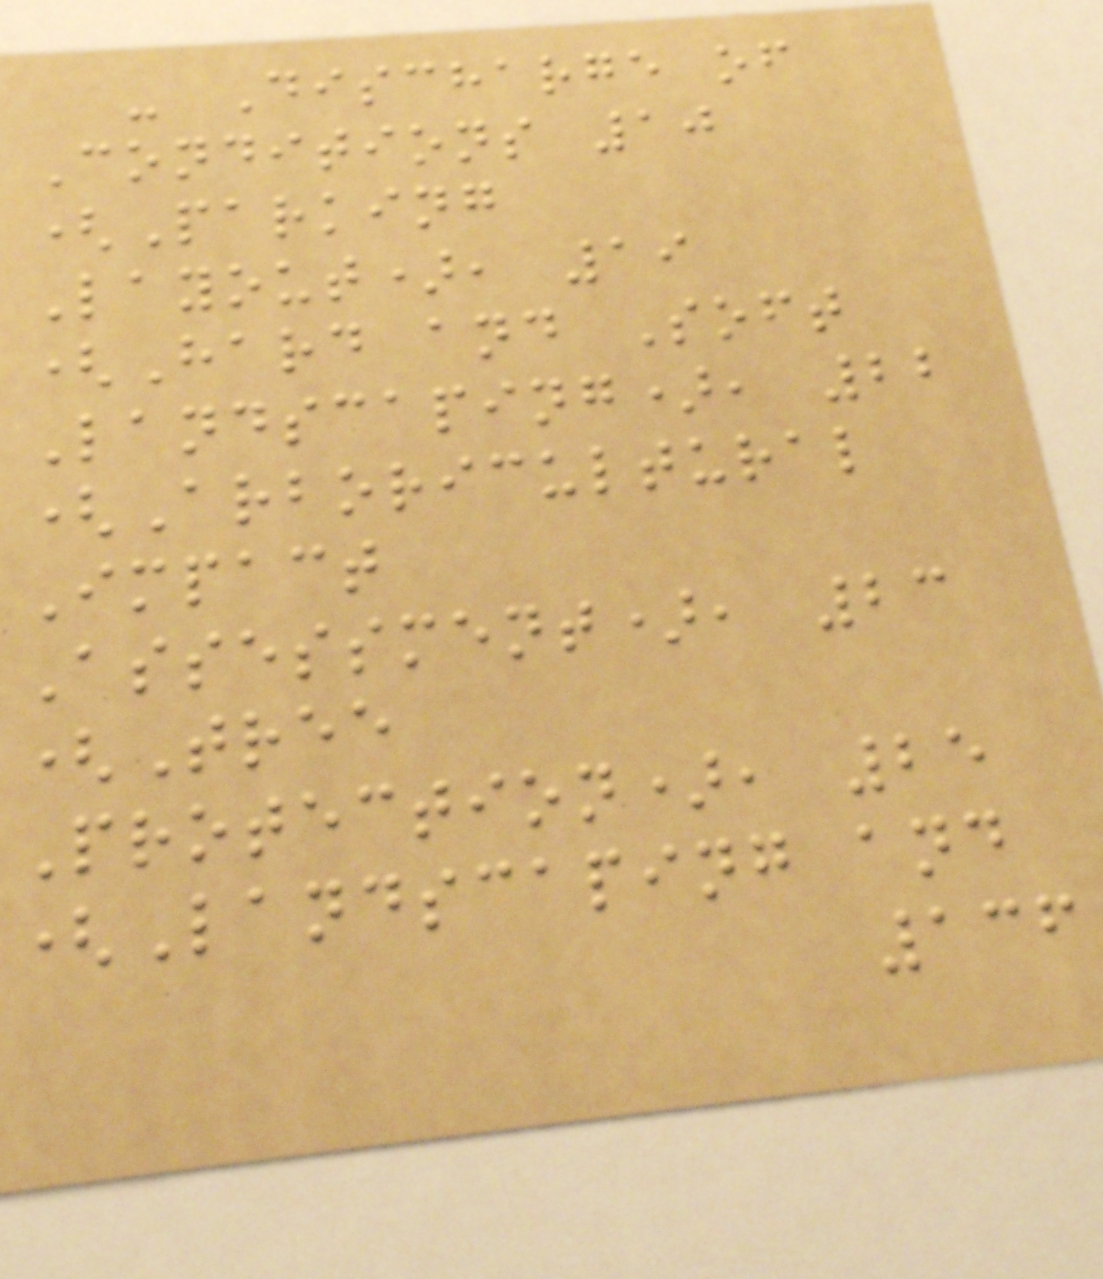- Discharge of
Conditions 10
(Parking
Layout), 19
(Hard and Soft
Landscaping), 22
(Arboricultural
Impact
Assessment), 23
(Tree
Protection), 25
(Landscaping and
136
